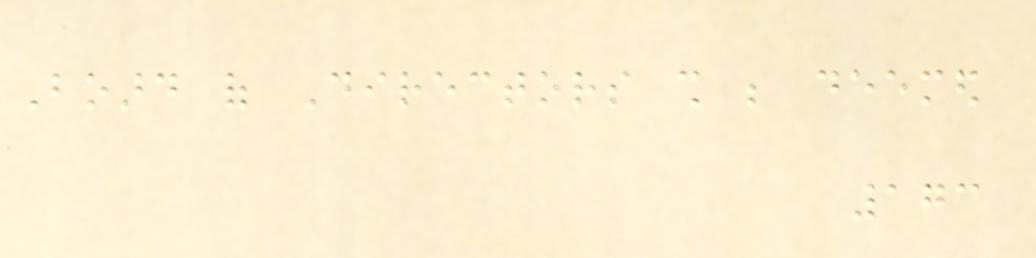Board of Directors shall be deemed
173
